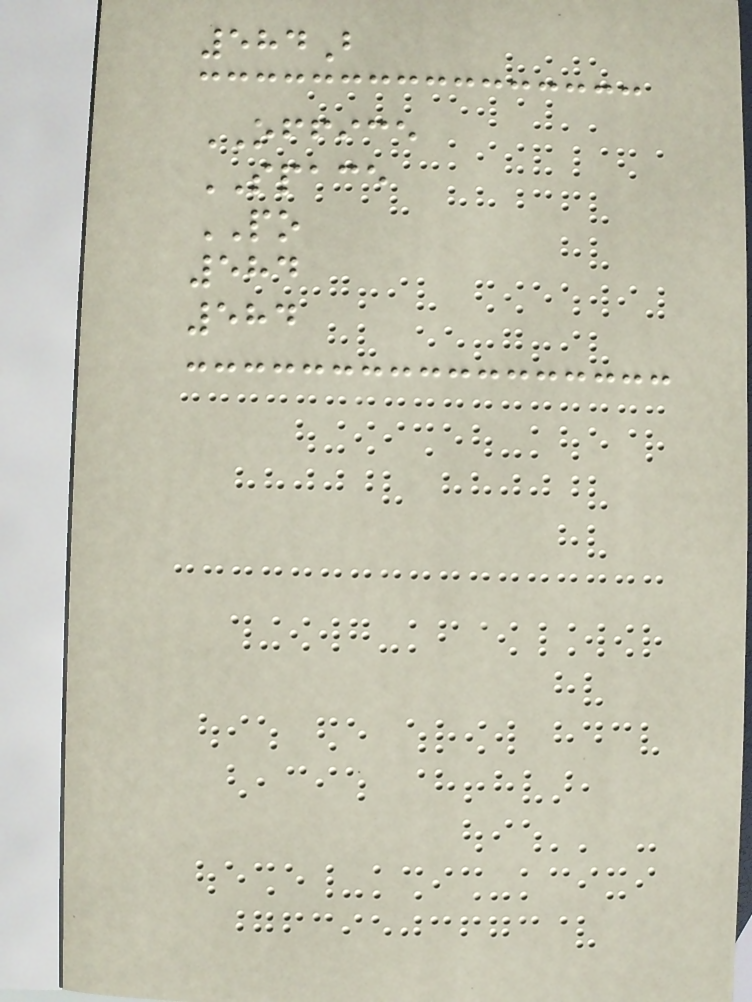584B
OFFICE
SPACE
PO
584
584
